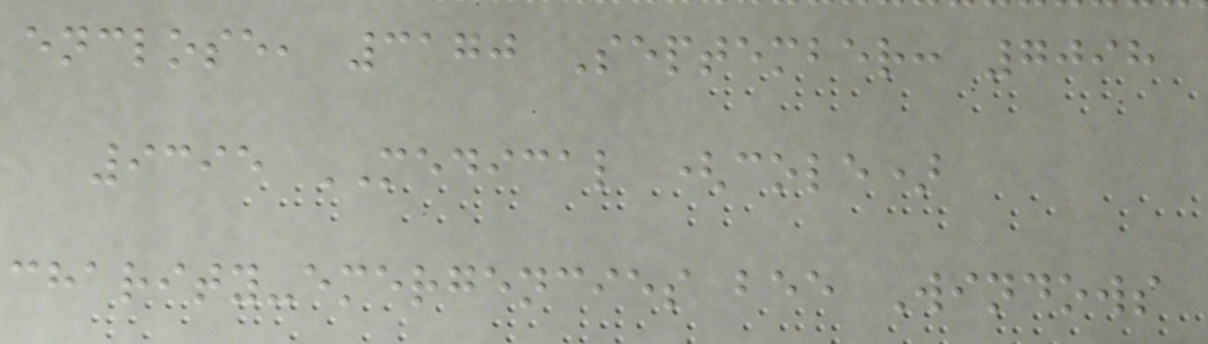enclose, 3170 September: 7098
9395 MEDICAL (cole)
charity-emergencies bee Windows
